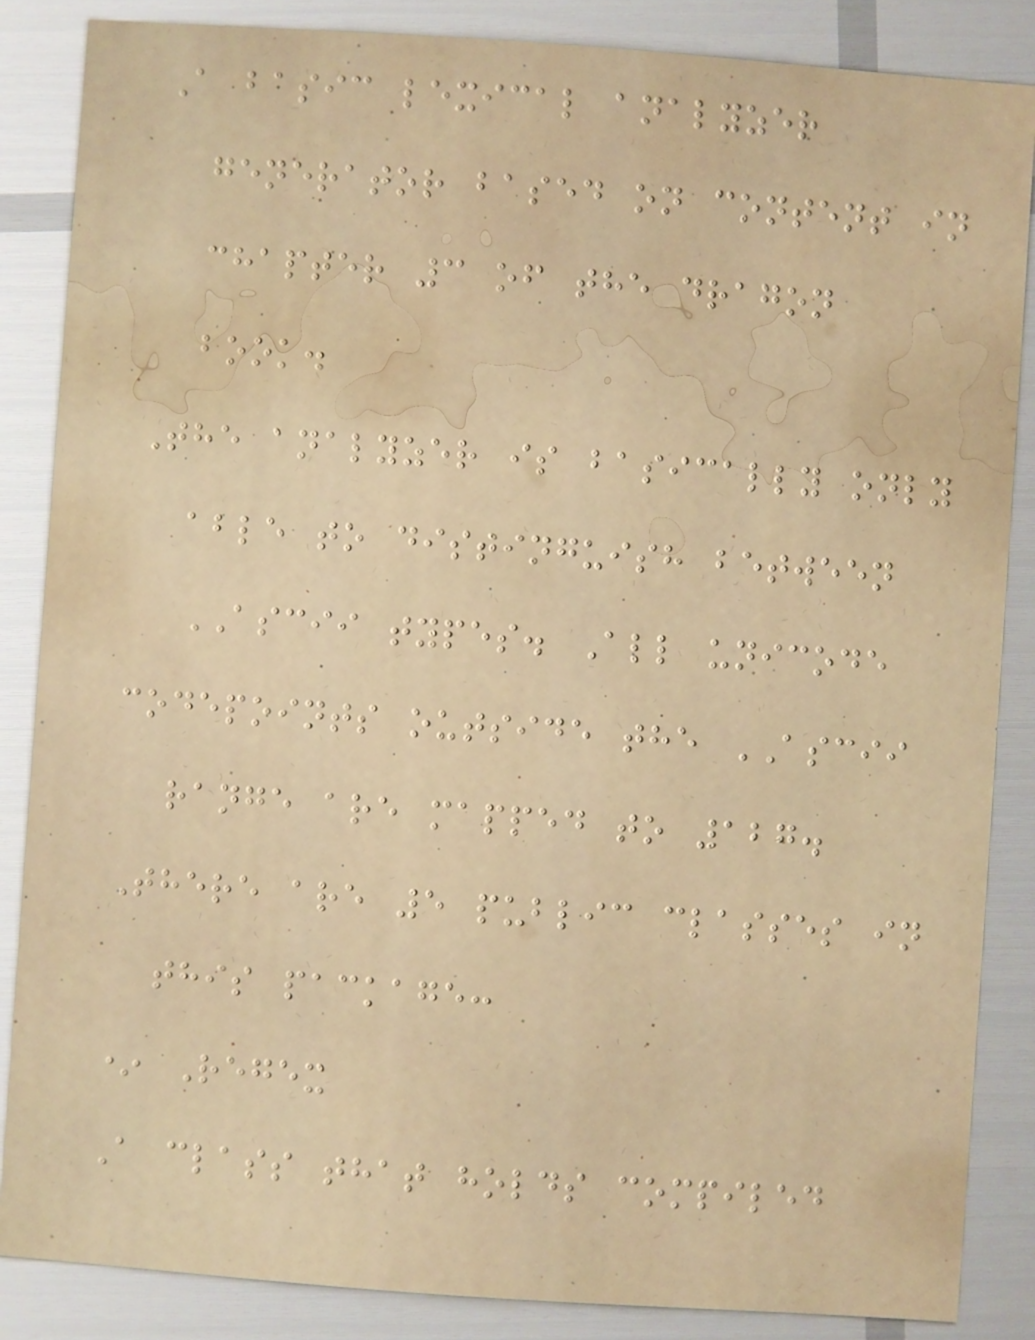A basic lexical analyzer
generator based on content in
chapter 3 of the dragon
book.
The analyzer is basically only
able to distinguish between
ASCII types. All unicode
codepoints outside the ASCII
range are mapped to 127.
There are 5 public classes in
this package:
* Regex
A class that holds compiled
